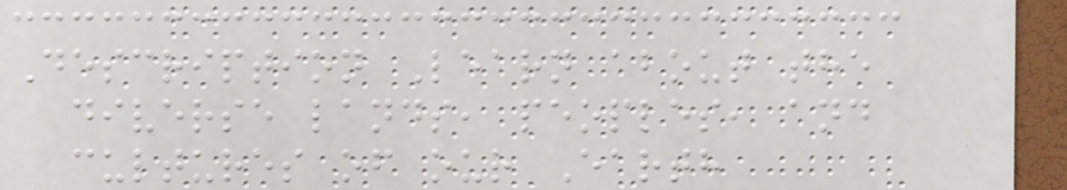Description Learn about the
diverse lands, peoples, and
cultures of our Earth
